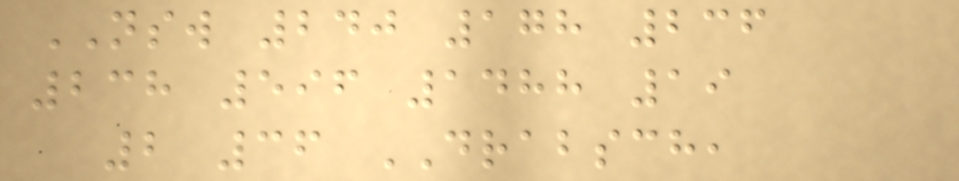NSW 240 178 236
238 596 1488 19
2 36 DRABSCH,
